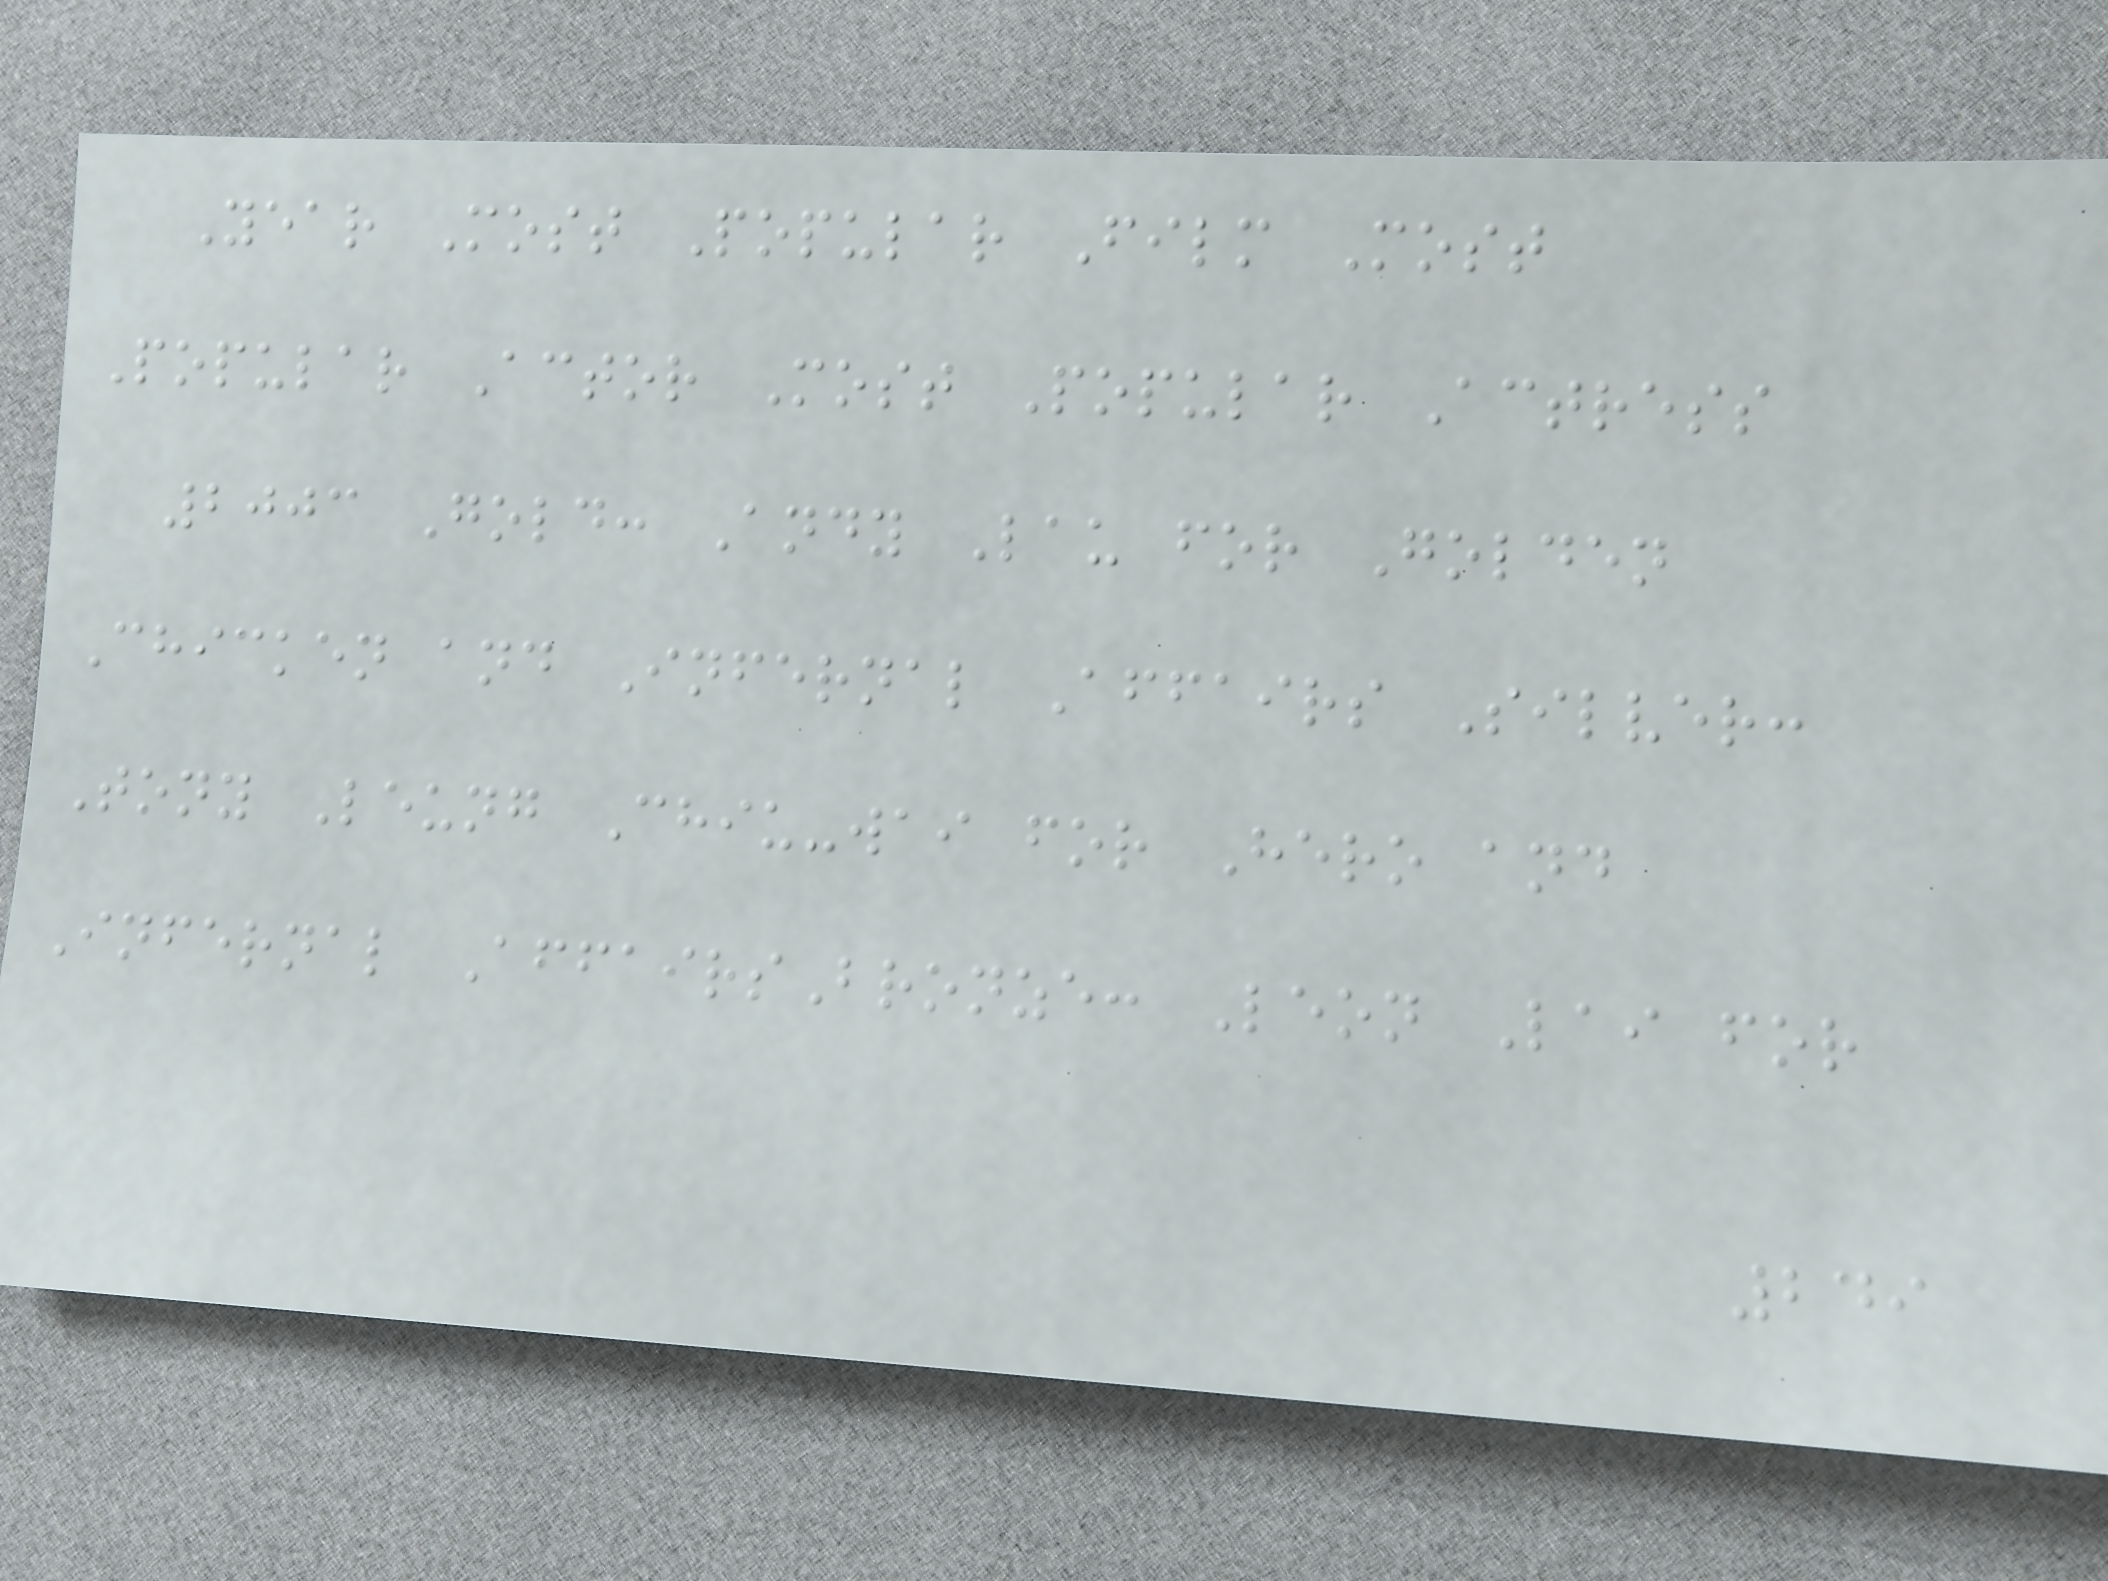Year Most Popular Film Most
Popular Actor Most Popular Actress
2003 Gold: Andy Lau for Golden
Chicken and Infernal Affairs Silver:
Tony Leung Chiu-wai for Hero and
Infernal AffairsBronze: Leon Lai for
249
